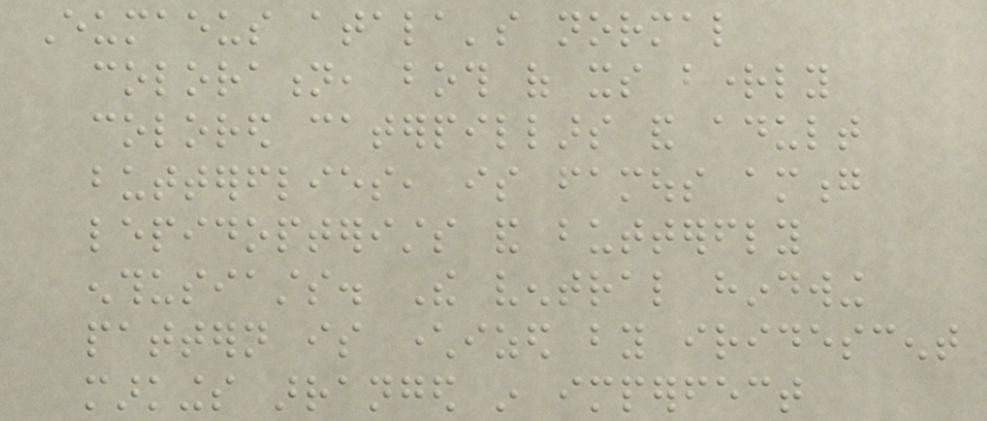Eumaeus atala's normal
coloration, both of its brightly
colored caterpillars and adult
butterflies, is famous among
lepidopterists and butterfly
enthusiasts. The ventral hindwing
pattern is characterized by iridescent
markings arranged in imperfect
